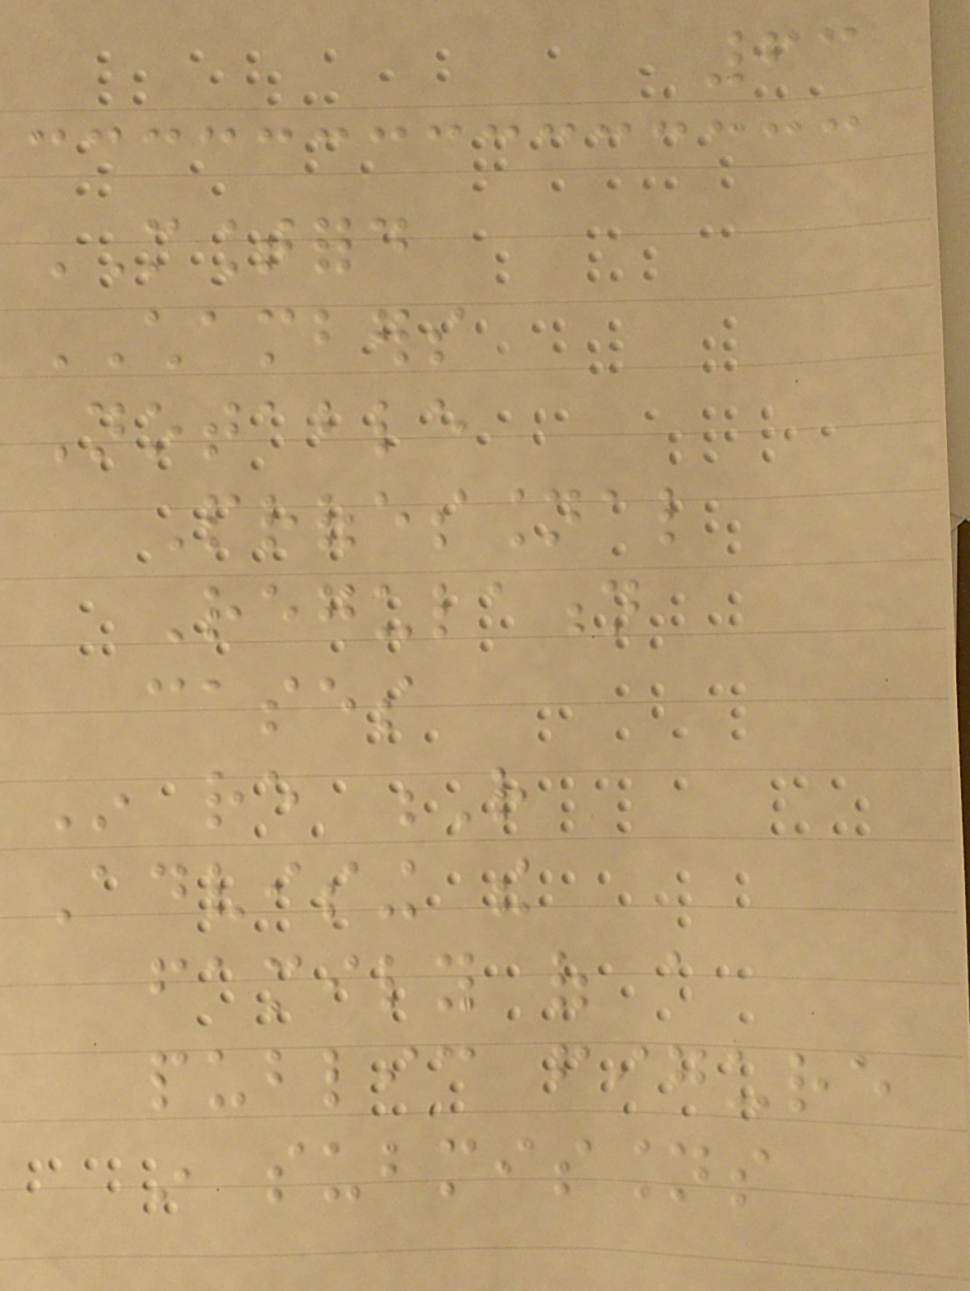63
MOUNTFORD
CHAMBERS
Notable
Professional
Regulation
cases
In re R
Advising the
family of a
public figure
in submissions
